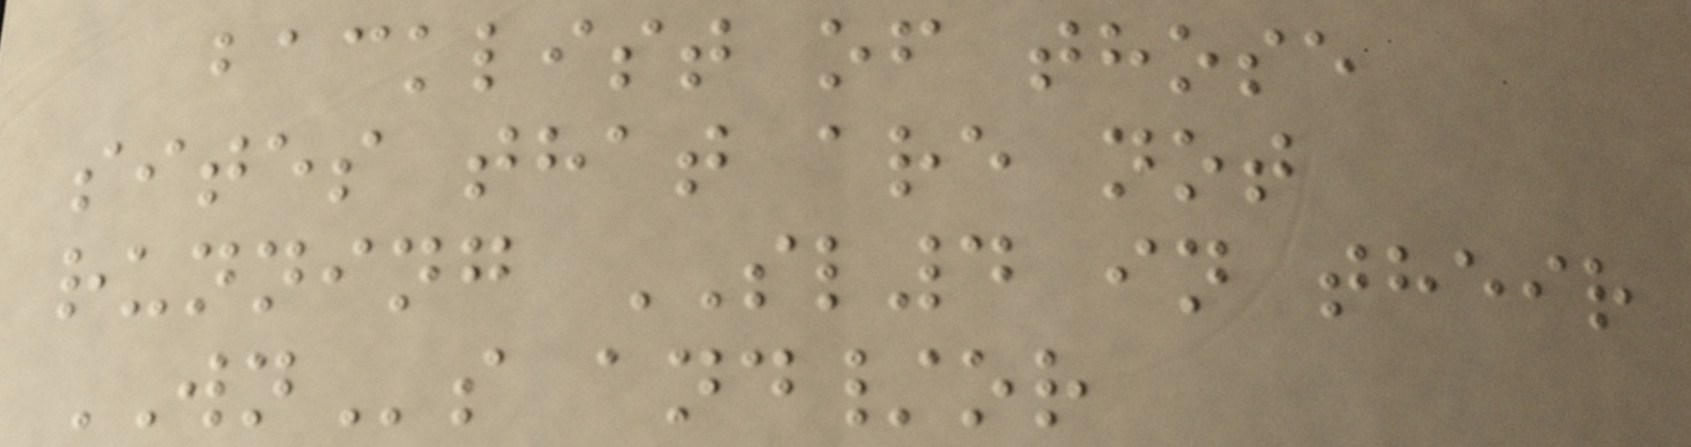backlist of those
sites that are not
running SL4 in their
WNs and/or
